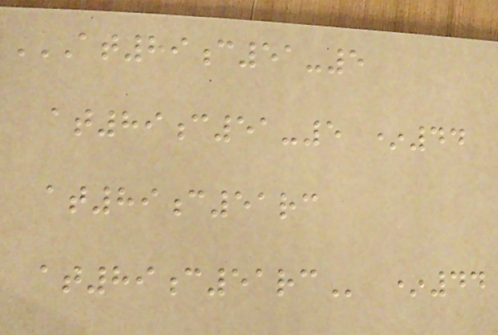AT89C51-5
AT89C51-5 *44
AT89C51RC
AT89C51RC *44
